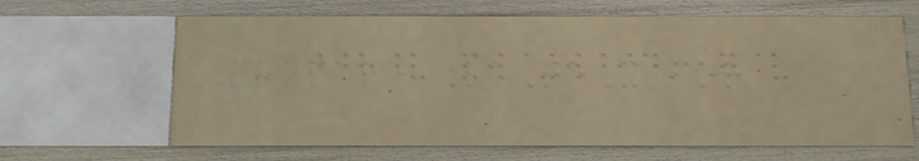Prepare LaTeX for
